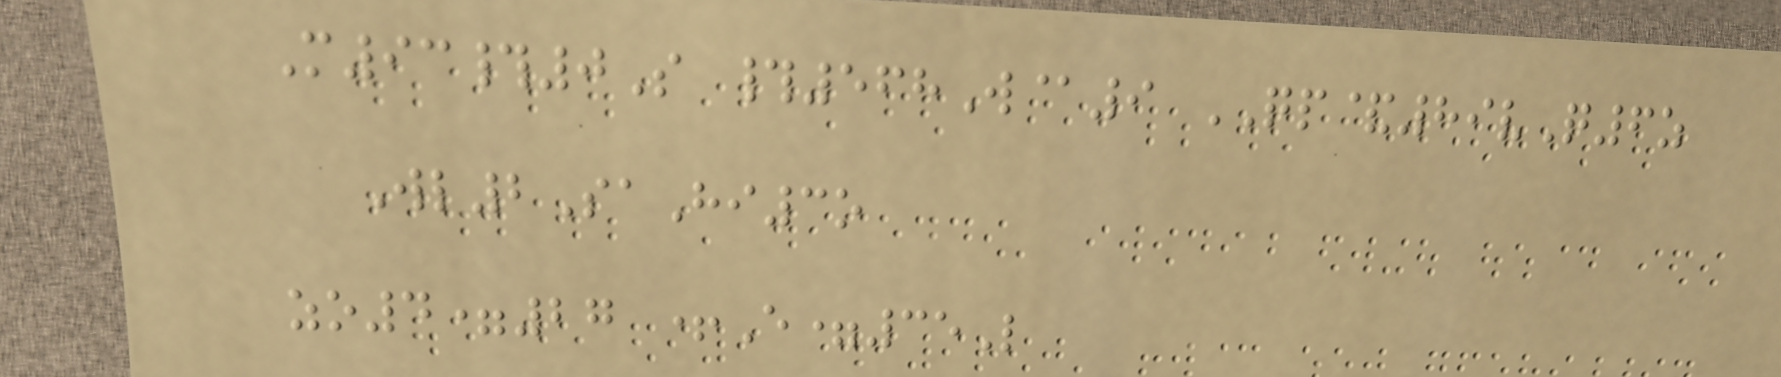M93#0S #568W@9 QP&89vQ6z
Wl2SaHi3o
zo4=27 +E=35L
